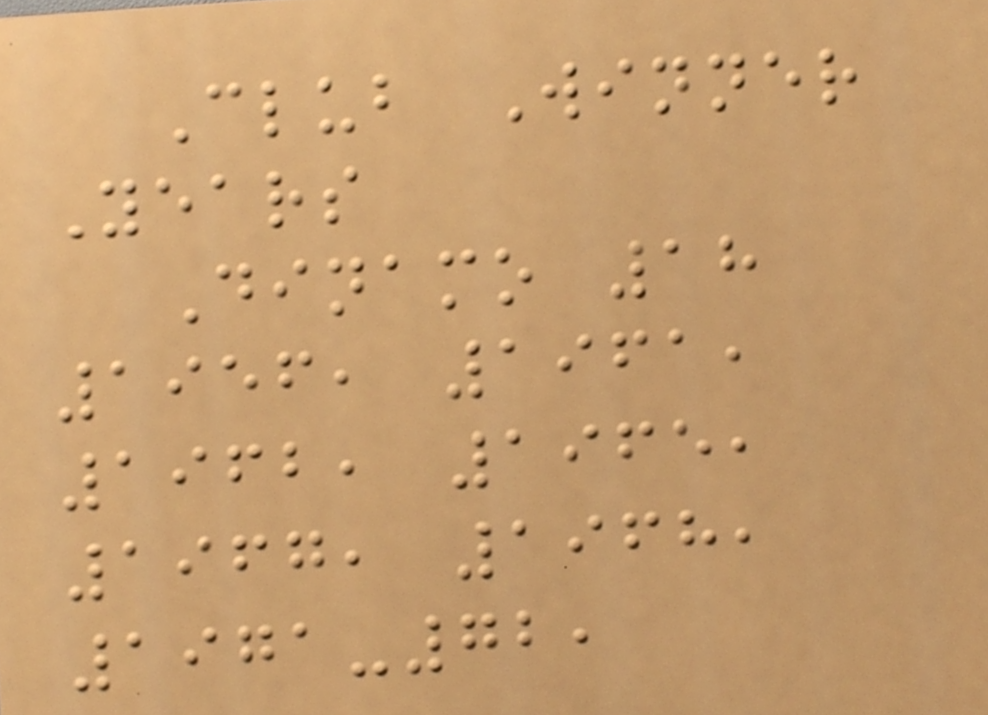Club Winner
Years
Dinamo 18
1956, 1961,
1962, 1965,
1967, 1968,
1971-72,
